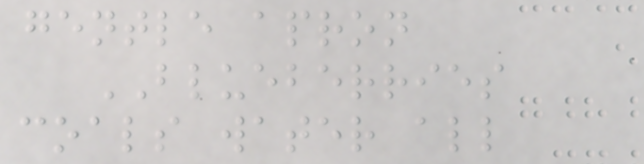gentle apron
BLUEBERRIES
coals water all
